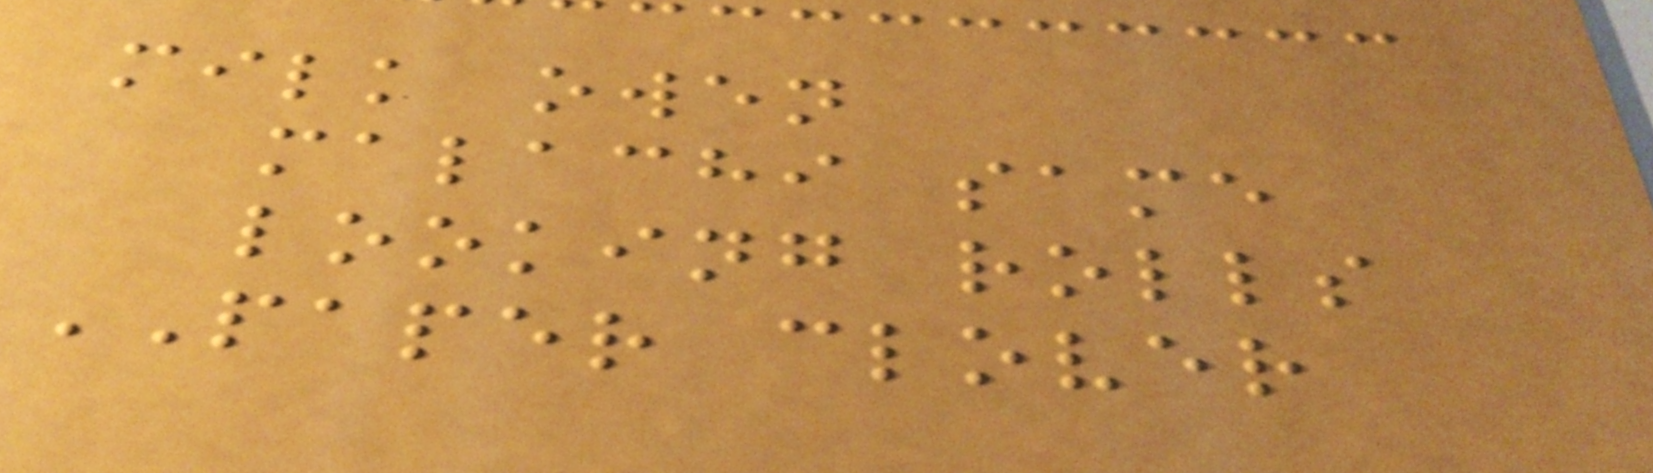milk owen
malachi same
looking rolls
PAPER clover
